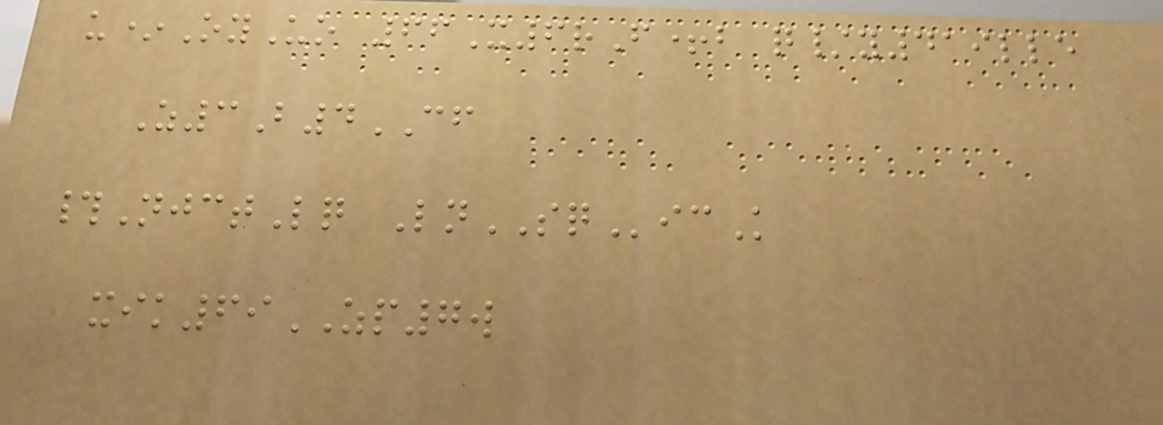u*OyUo 66X6rF+b q/y419lle
Z3B4CF
#NjctLq LnSQicK
xik69ZP7w
